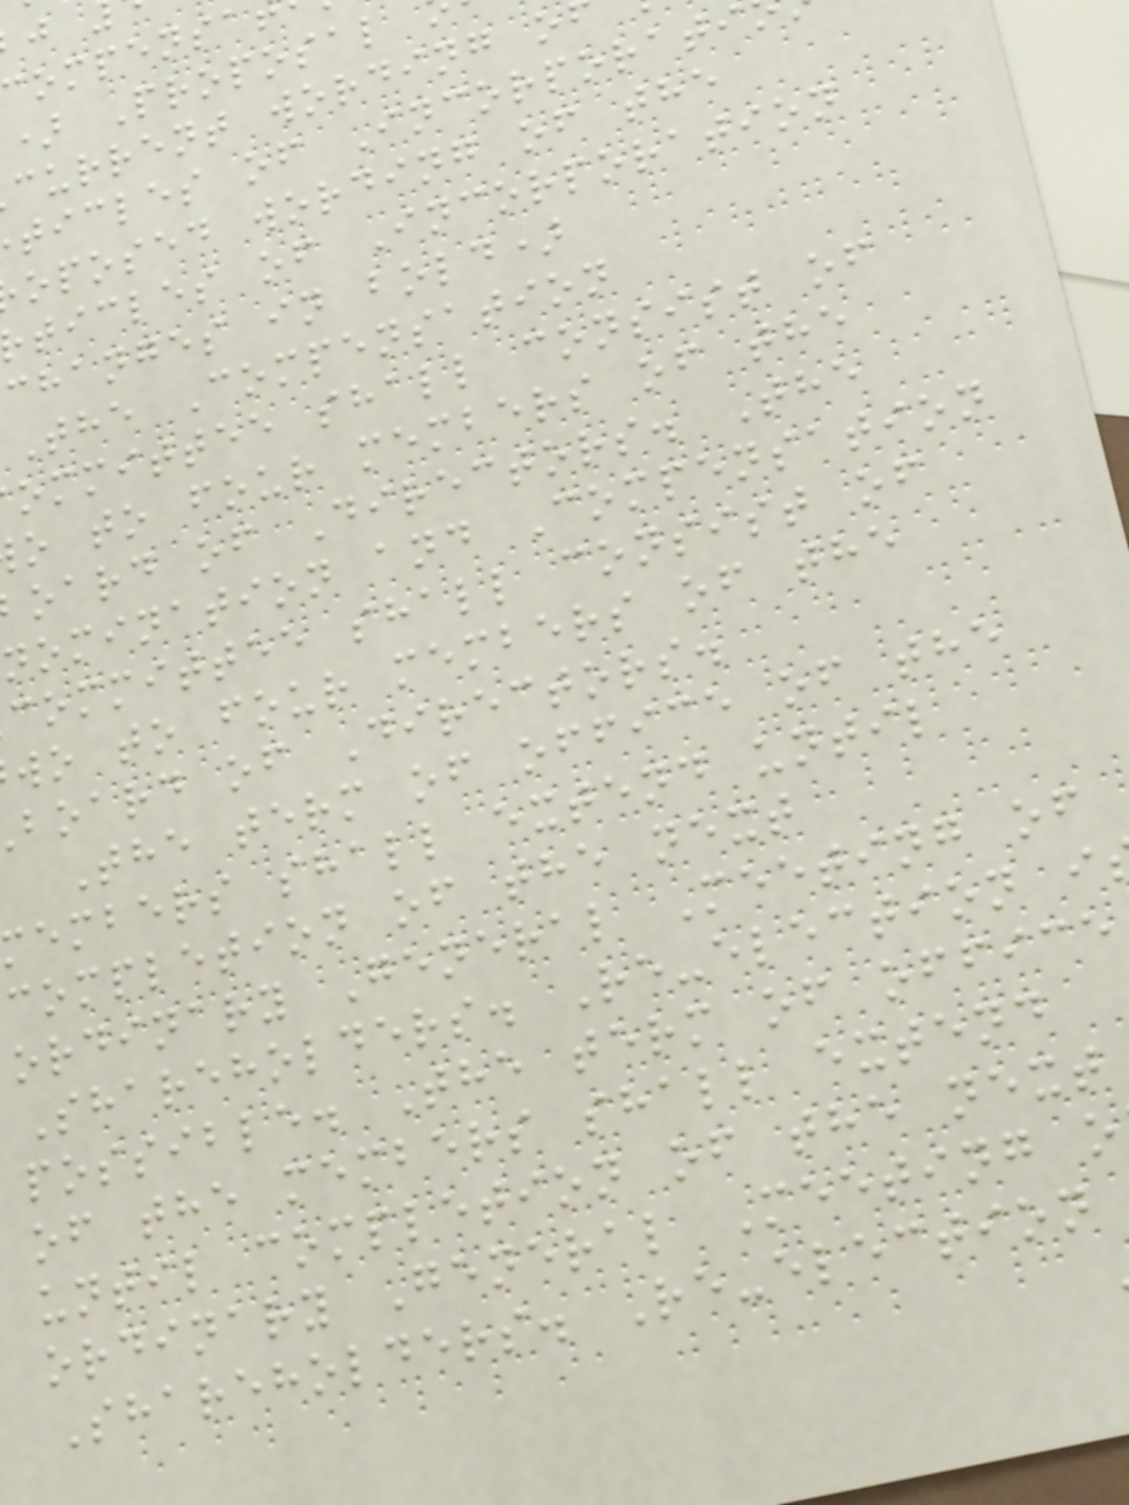) Proposal
current wording o
ticles of Incorporati
oposed wording of the
ticles of Incorporation
changes in bold)
The Compensation
ommittee shall consist of
o to four members of the
oard of Directors. The
nomination and Compensation
committee shall consist of
wo to four members of the
board of Directors.
The term of office of the
members shall extend until
completion of the next
ordinary General Meeting of
Shareholders. Re-election i
possible. The term of office
of the members shall extend
until completion of the next
ordinary General Meeting o
Shareholders. Re-election
